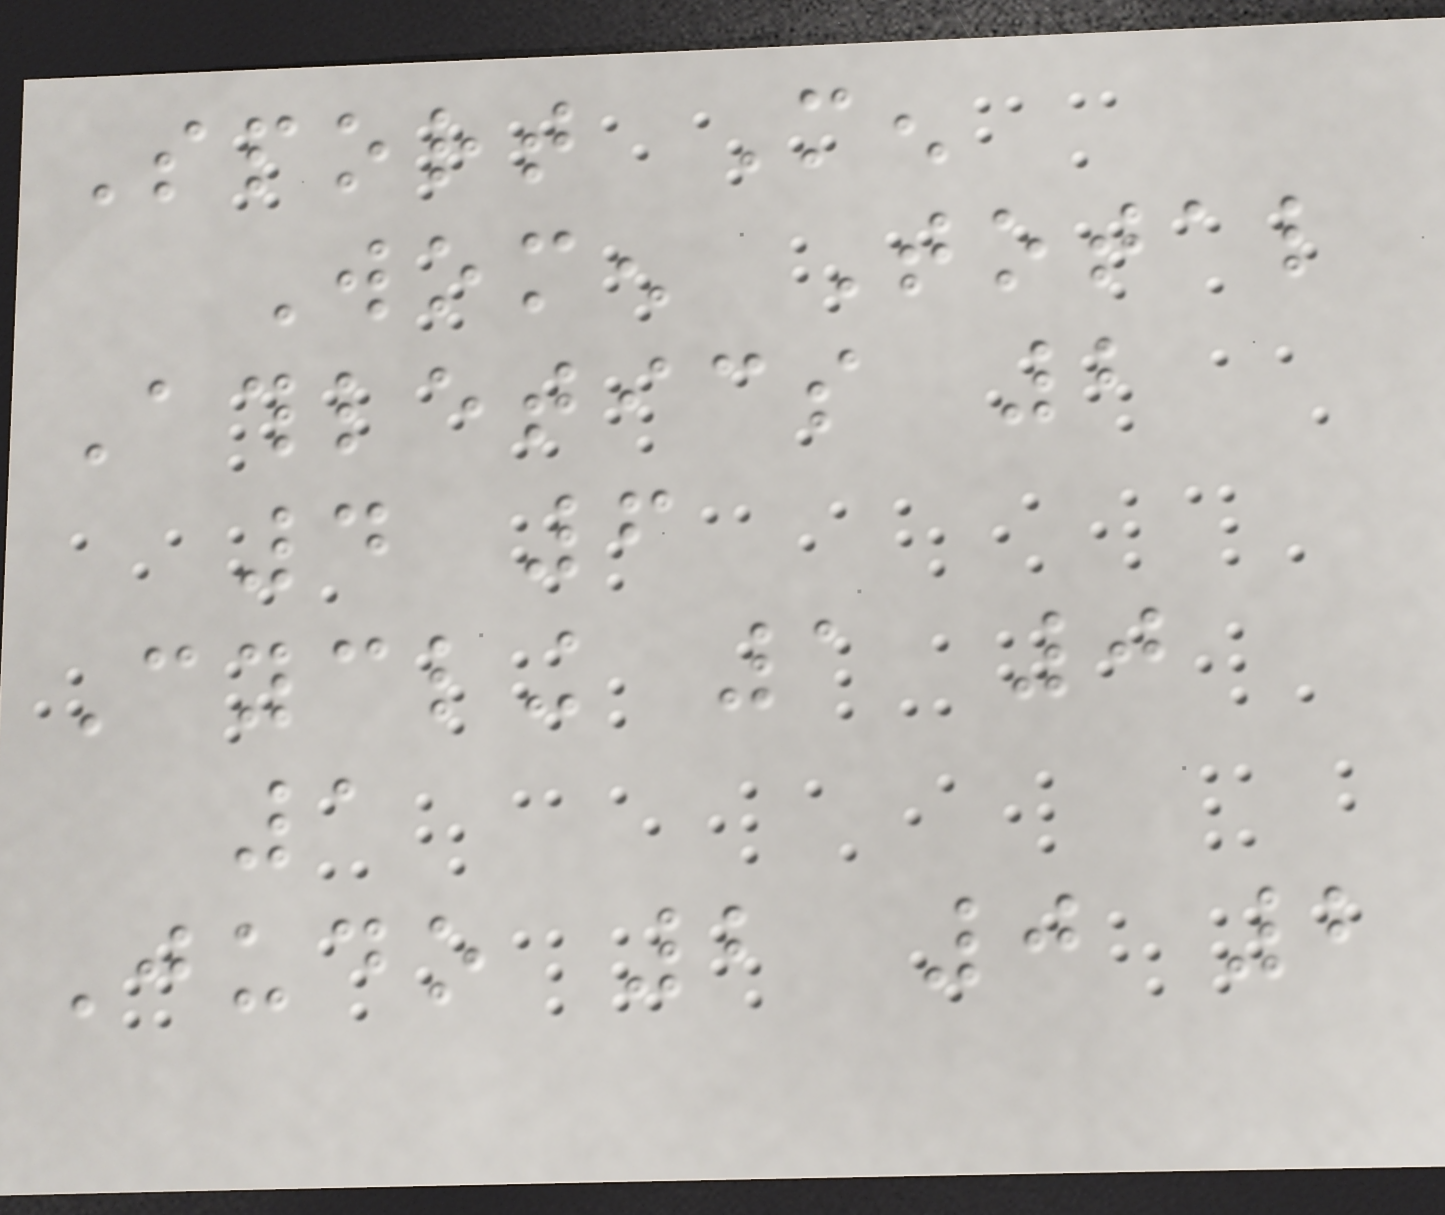Sport Men
Women Total
Athletics 2
4 6
Cycling 1 0
1
Judo 2 0 2
